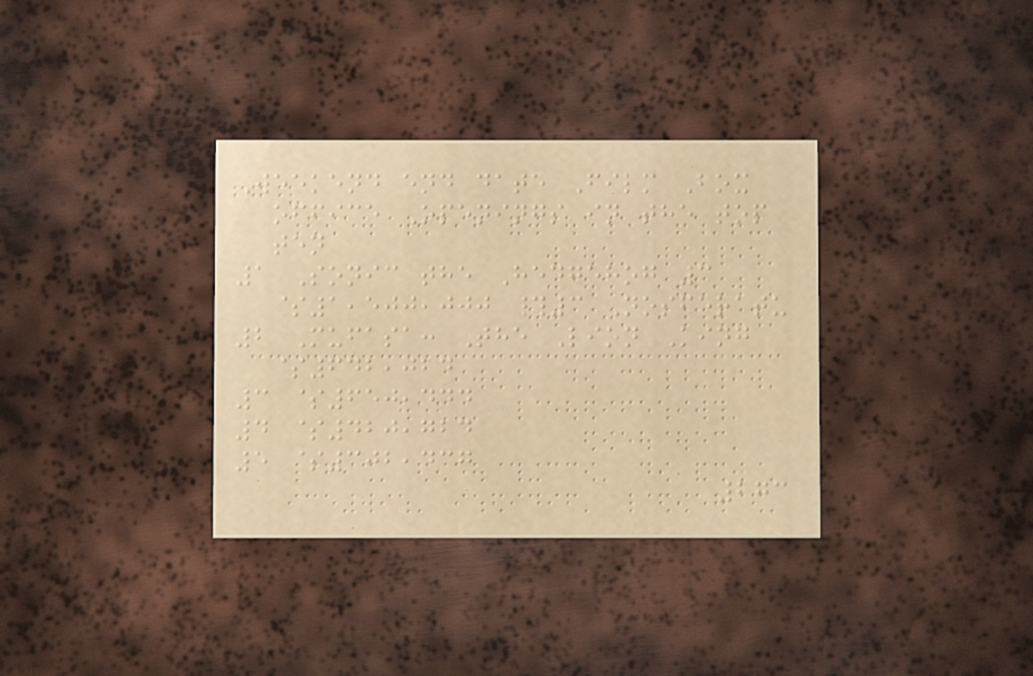Weekend end date Film Box
office Openings in the top
ten
1 Sonic the Hedgehog 3
$1,500,000 #3 Nosferatu
2 Mufasa: The Lion King
$642,024
3 $650,444
4 $420,724
5 $302,437
273
